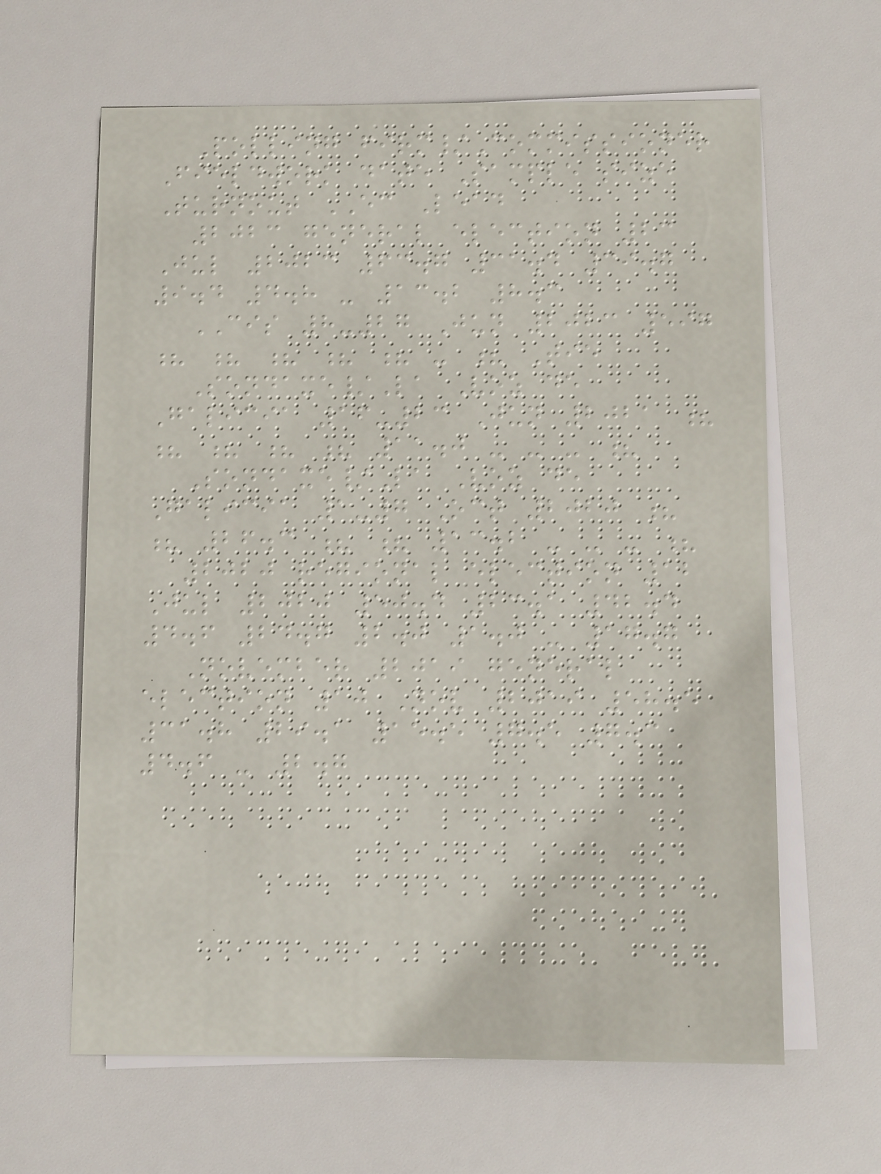Polling firm/Commissioner
Fieldwork date Sample size
Turnout EC Lead
2023 general election 23
Jul 2023 63.7 31.4 39.7
9.4 4.8 - 13.2 8.3
CIS 8-27 Jun 2023 597
? ? ? ? ? - ? Tie
Sondaxe/La Voz de
Galicia 16-23 Jun 2021 ?
? ? ? ? 11.0 - - - ?
Sondaxe/La Voz de
Galicia 1-7 Oct 2020 ?
? 26.3 ? ? 13.2 - - - ?
2020 regional election 12
Jul 2020 50.4 23.1 42.4
4.6 24.7 2.0 1.0 - 17.7
November 2019 general
election 10 Nov 2019 58.5
31.8 29.1 15.5 7.5 7.3
4.6 - 2.7
